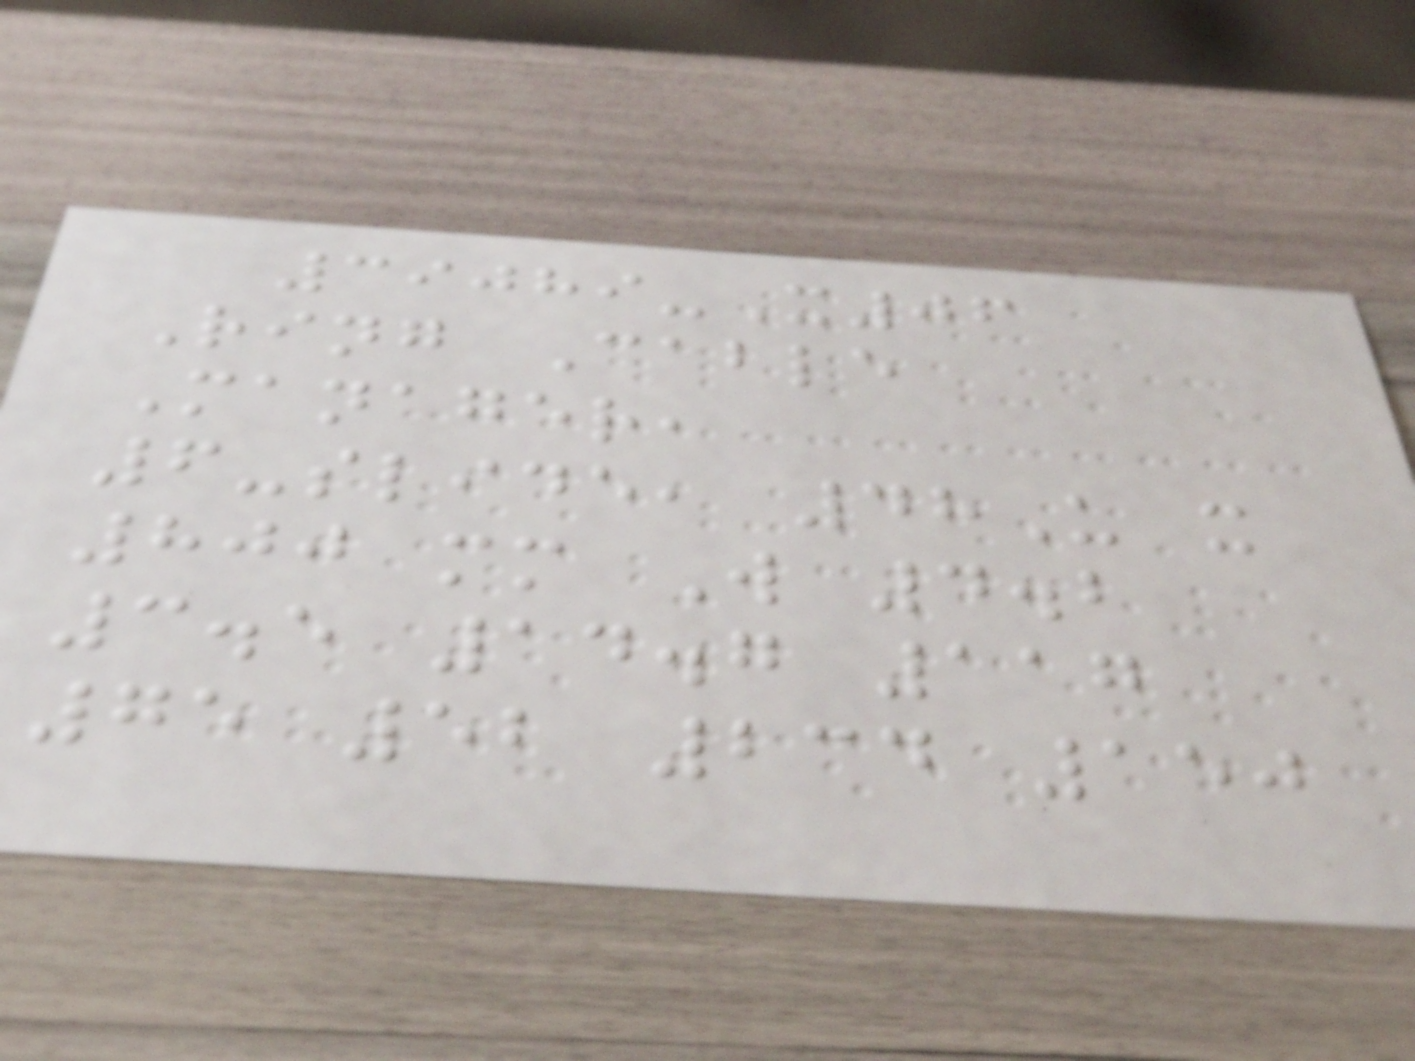39089-X06
Ring Cable
Manager,
6-slide, 48U x
800 mm W 4.2
3.5 14.7 117
75 52 234 150
